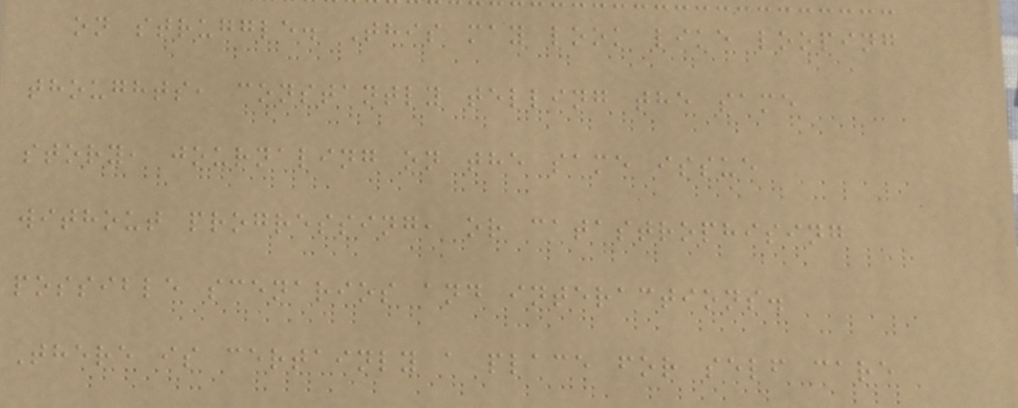on struggle. This may look like looping
thoughts, constantly telling the same
story, journaling on the same issue
without progressing, or catastrophising
possible scenarios and interactions.
There is certainly a place for self care
